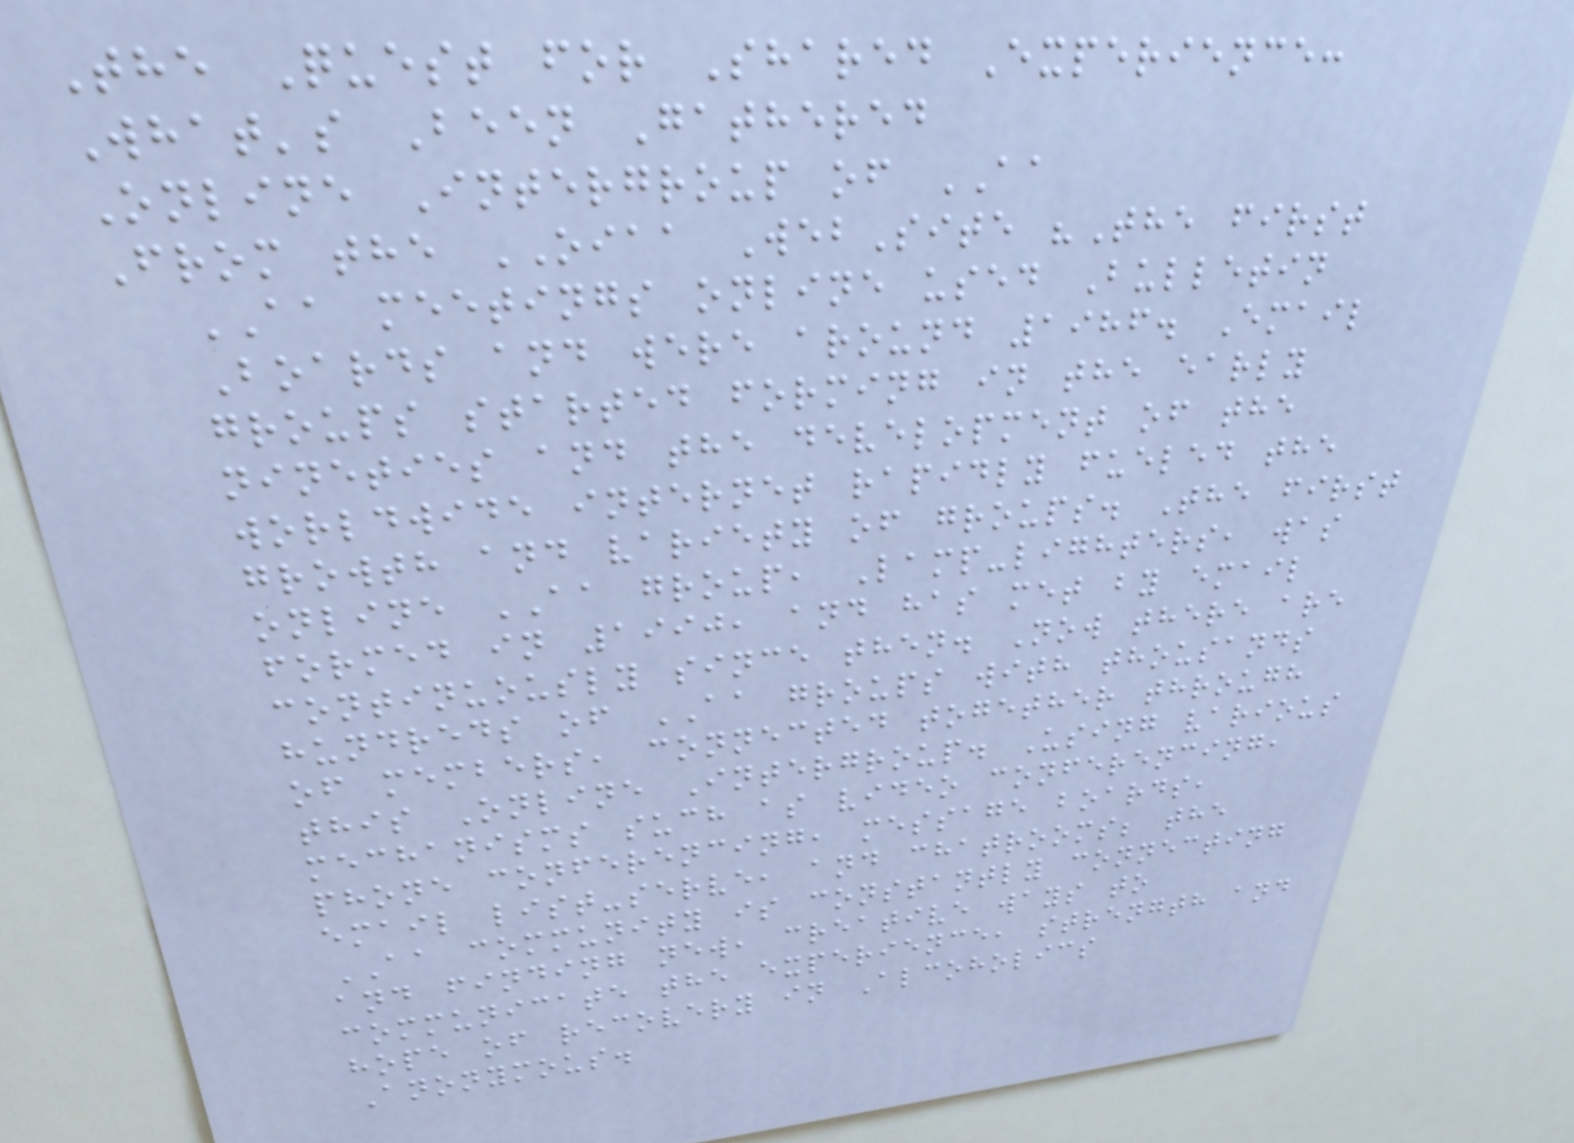The Quest for Shared Experience:
What's Been Gathered
Online Intergroup of AA
From the OIAA WebSite "The first
AA meetings online used Bulletin
Boards and were around 1986. Email
groups started forming in the early
nineties and the development of the
worldwide internet rapidly fueled the
growth and variety of groups. The first
online AA group, Lamp-lighters, was
formed in 1990, and has met by email
continuously since then. Now there are
hundreds of AA groups with thousands
of members, connected together through
this Online Intergroup. Using various
mechanisms such as video conferencing,
phone conferencing, message boards,
email list-serve, and chatrooms; the
AA community is constantly connecting
and finding new, creative ways to
communicate the experience, strength and
hope of recovery in Alcoholics
Anonymous.
